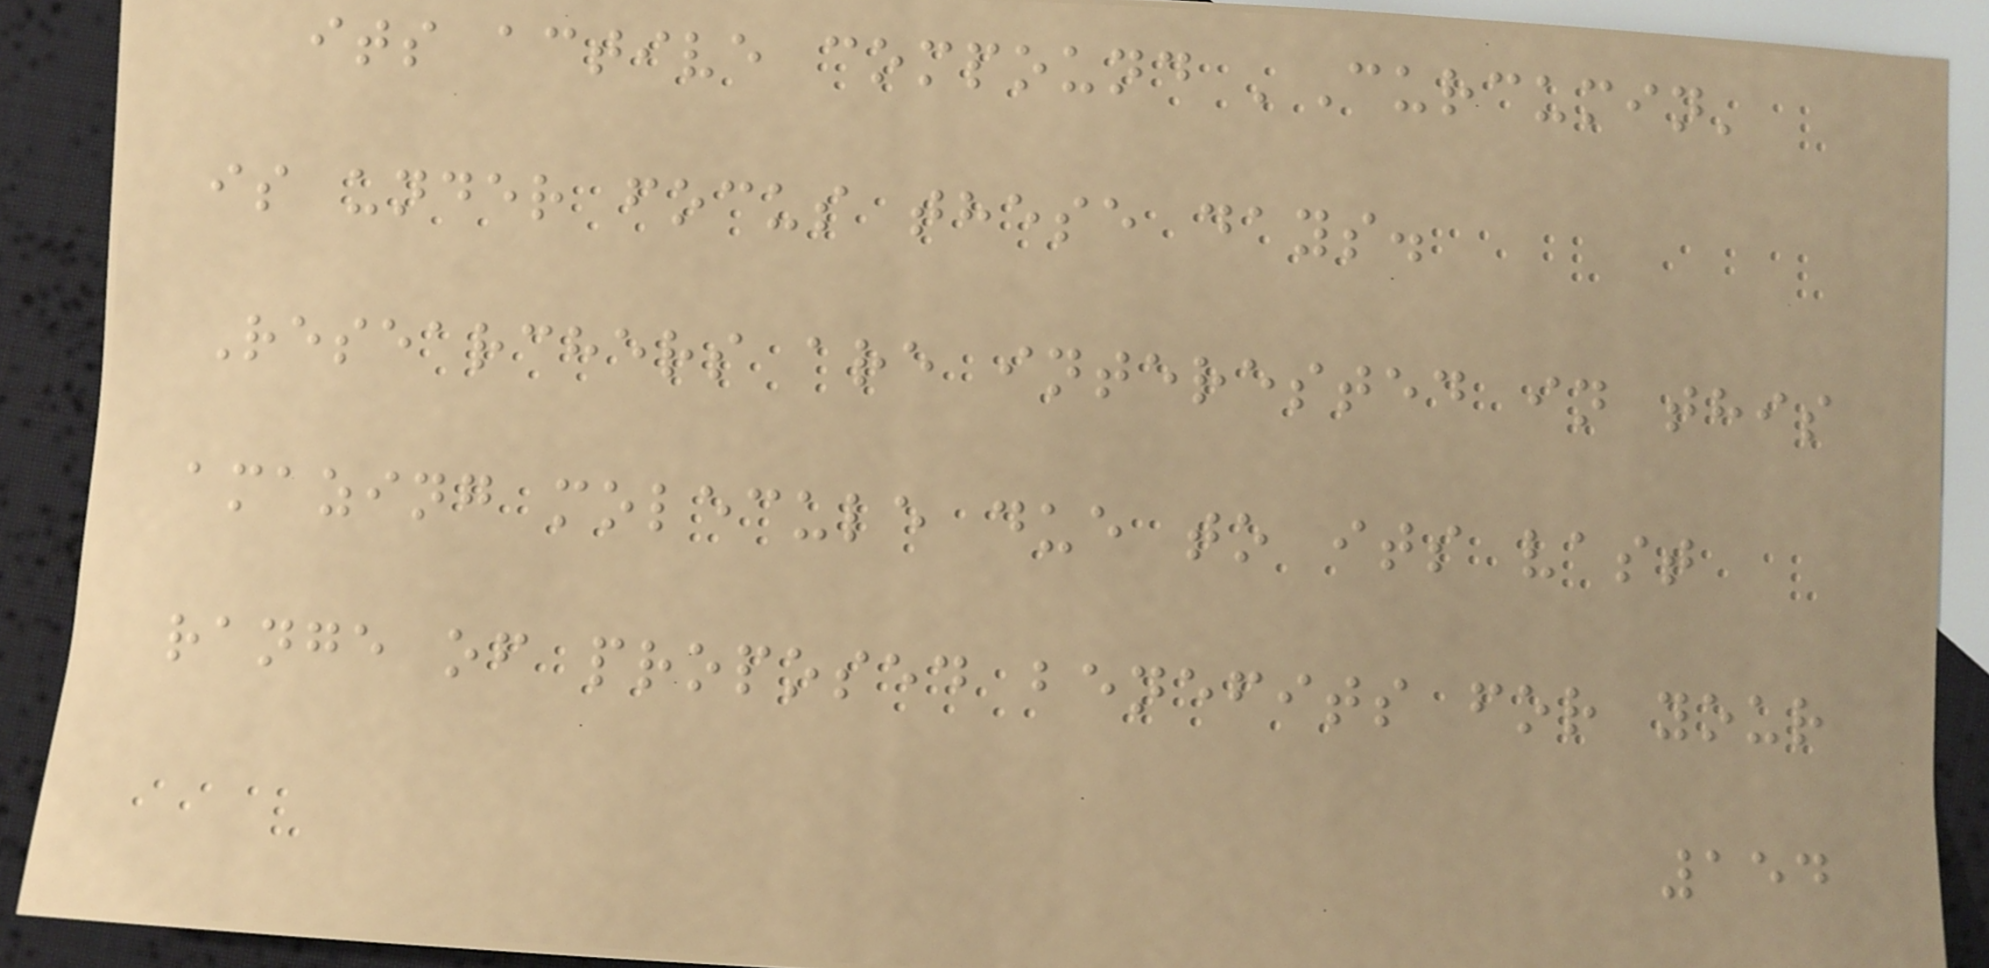its active compound 'Curcumin'
is under focus these days.
Researchers are interested in this
amazing molecule due to its vast
range of proposed benefits for your
154
